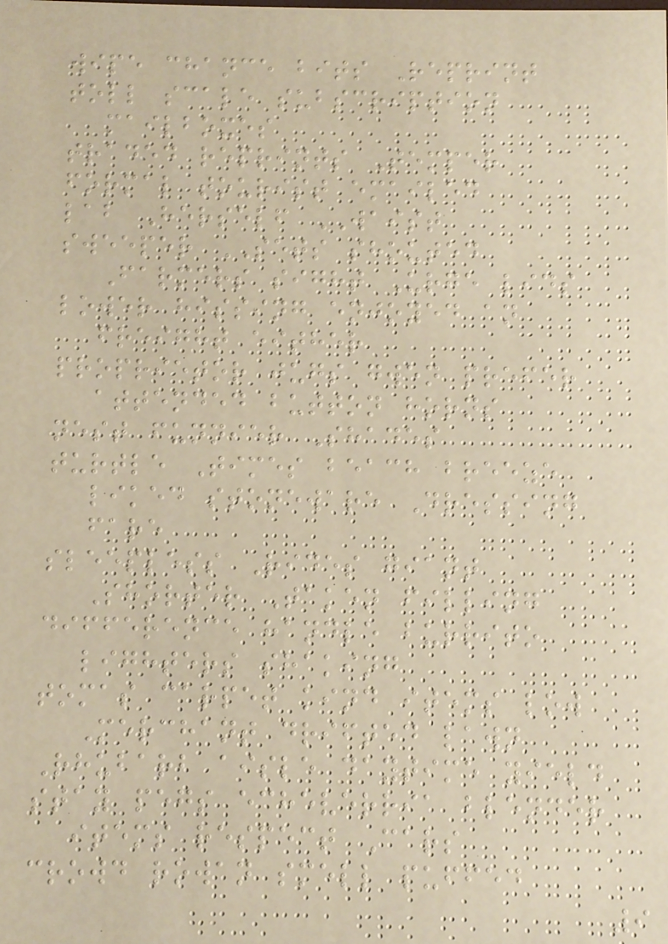wipe chance bits Reprint
toll scale subscription
mailboxes
traded reprints Temper
formal tourist emailed
lab Herself WAIST
sweeper SETS shouted
Farmers sight Urge lids
lower hissing enjoyed an
freight either
proprietor jugs gwen prefer
attended button horns
nest funnier Shades
turtle Times beach breeze
liked stoneware Dressing
fare
sleepless Rides giant
Shorter Taken filling
difference handle burrito
lighters shaking
tomas carpet kind items low
Merchant drifted lawn
Rhubarb aisle daytime yield
stay pegs echeverria blender
items respect Cars
crowd rowan smell puffed
9
